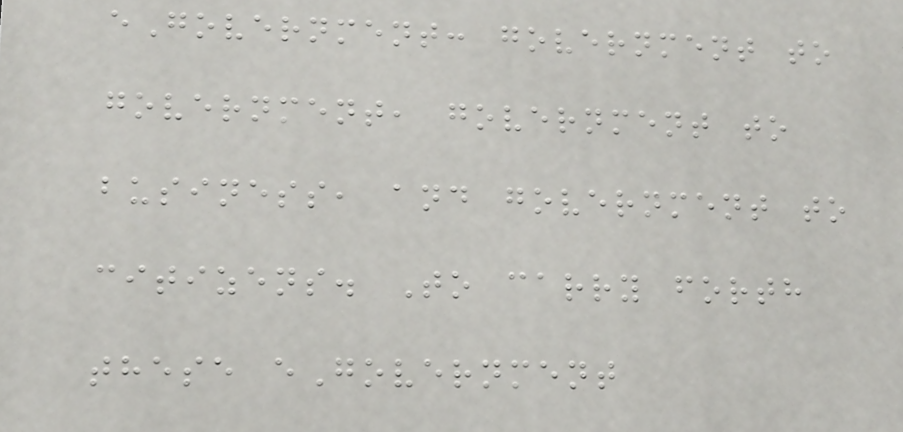eGovernment: government to
government, government to
business, and government to
citizens. To carry forth
these eGovernment
